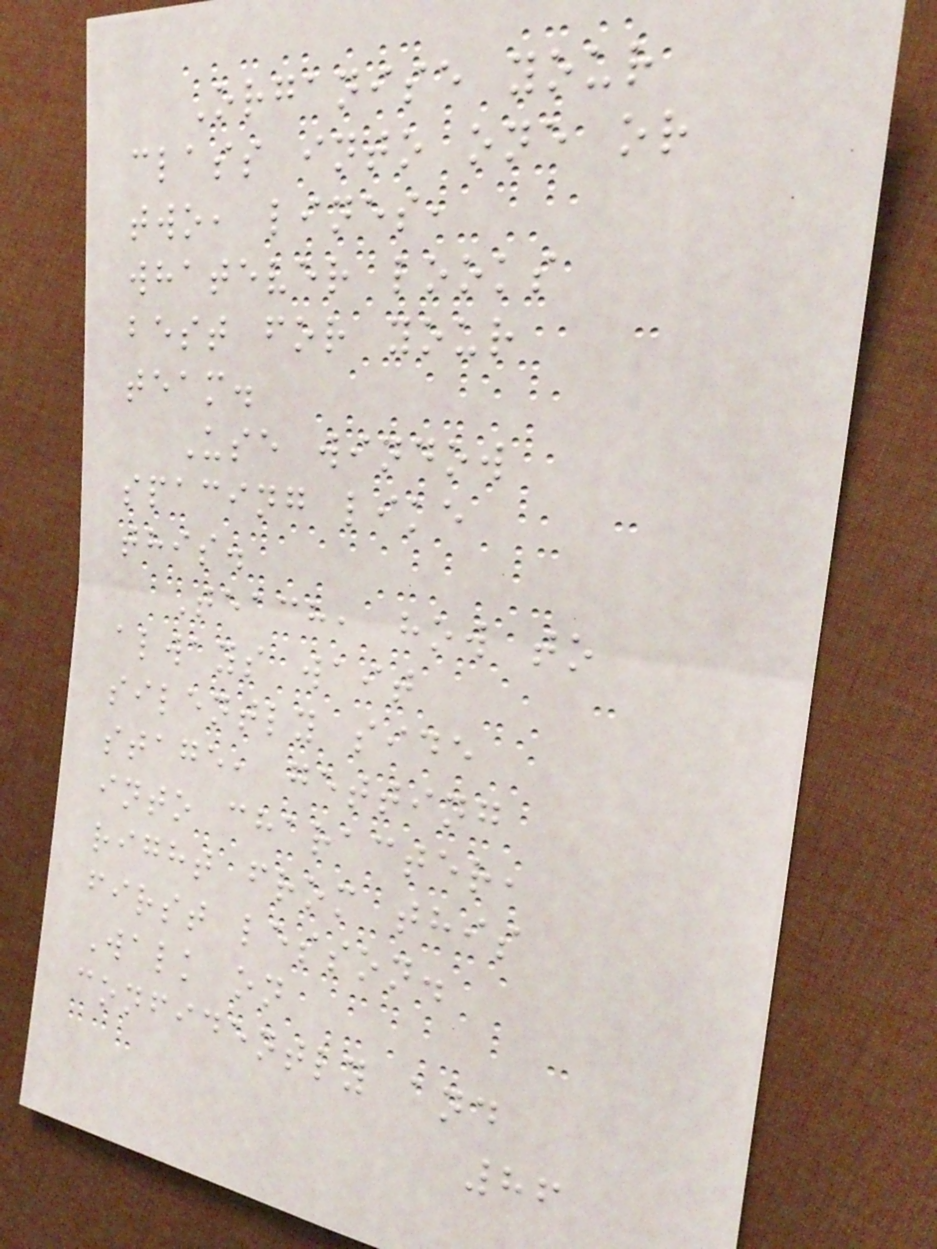Organise your
class into one or
two, lines,
whatever looks
best for your
team.
Use window
spacing like
this.
Teach, how to
always wait
silently side
stage, getting
into character,
right from this
first lesson.
Walk on
confidently and
86
